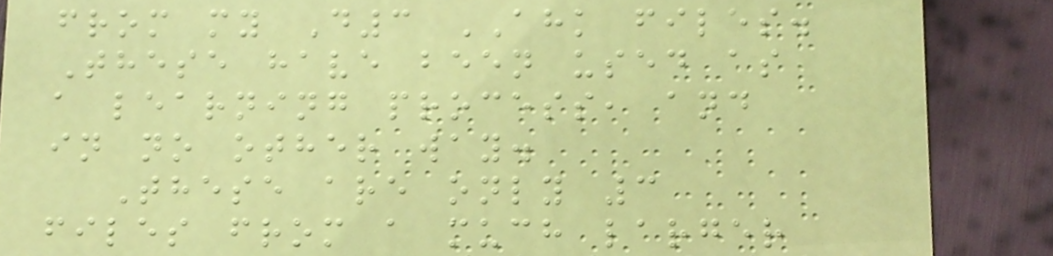from my D3 AHK files.
These have been used as
a learning process, and
in no other way.
These are only 3
files from a much larger
